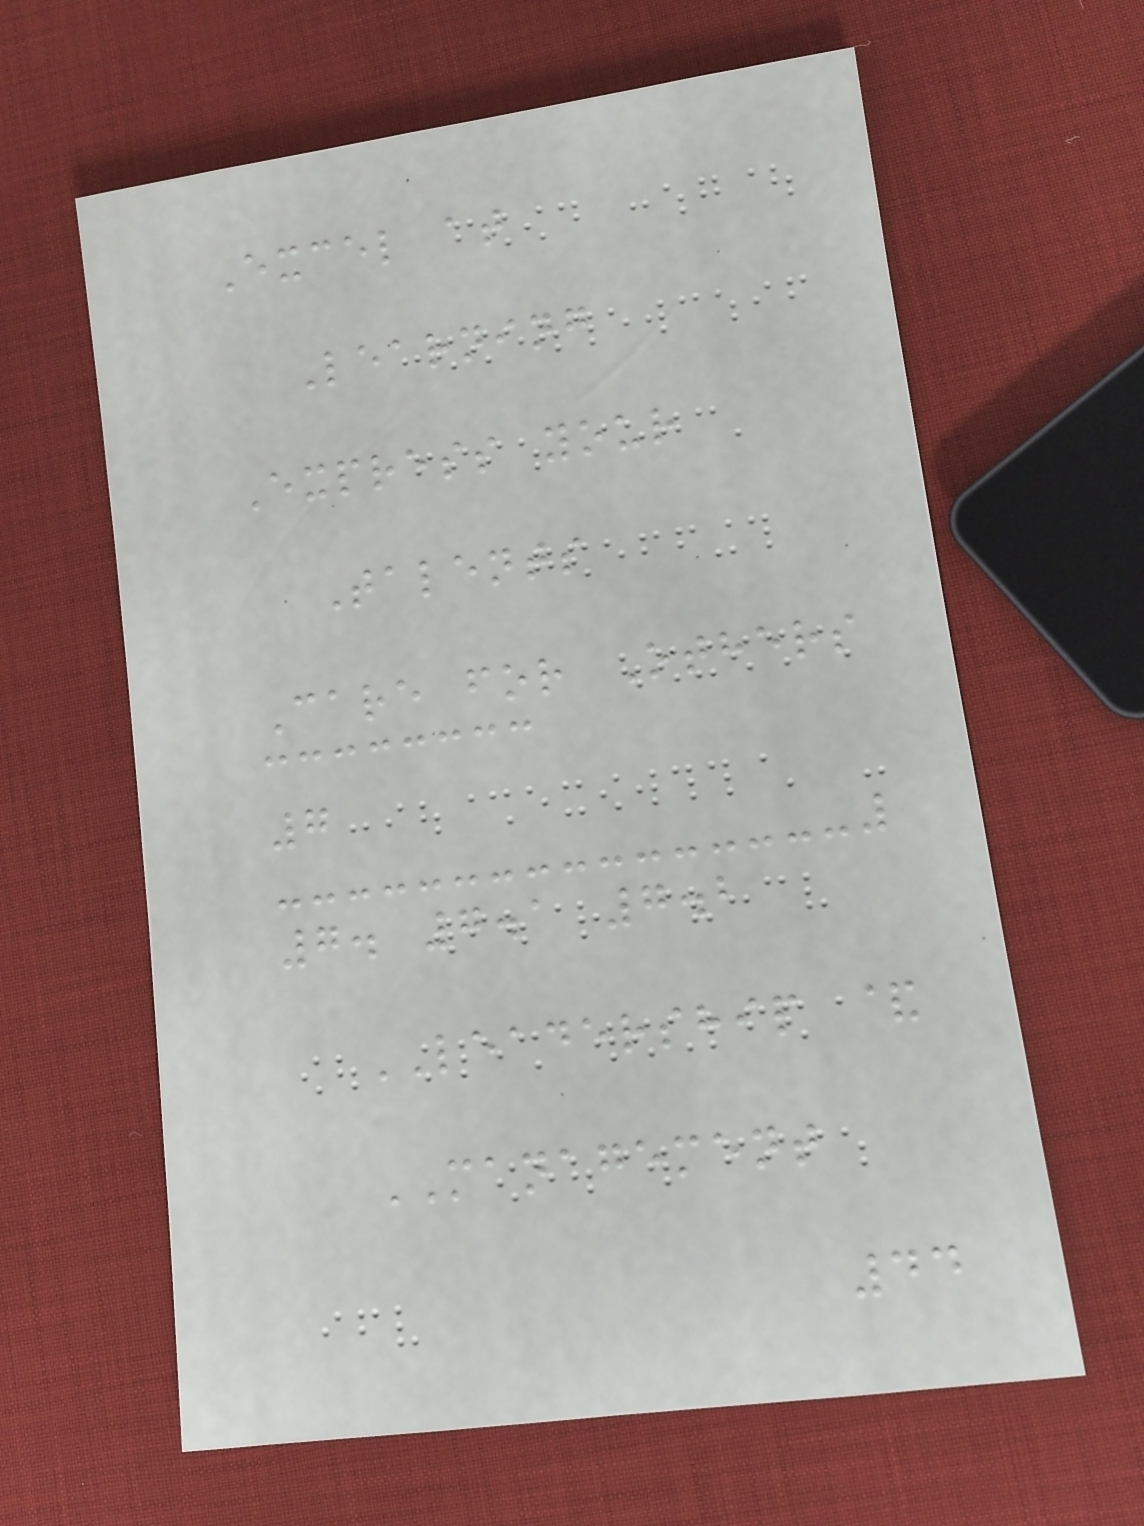Excel at
Learning
Express your
Talents
Care for Others
7
7. 7.1 7.2
LEADERSHIP &
MANAGEMENT
44
